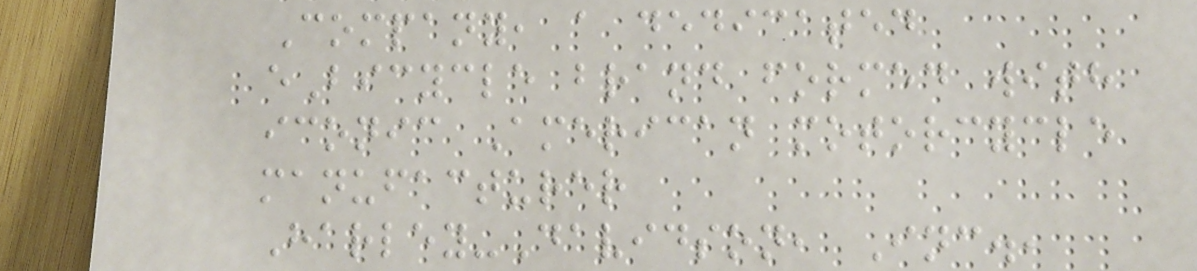Company, a dedicated
eBicycle brand formed with
iconic American motorcycle
manufacturer
Harley-Davidson, Inc.,
